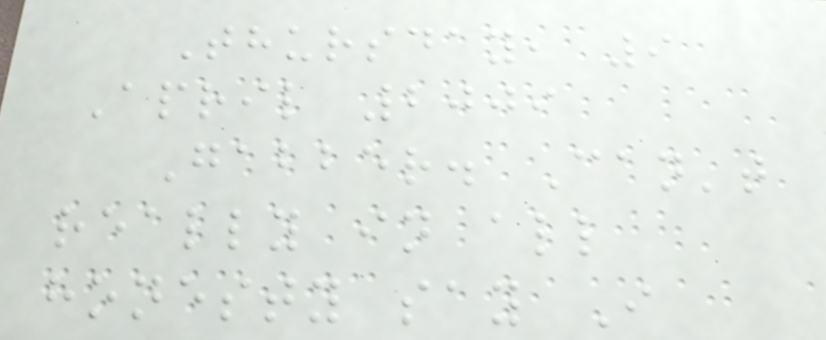Thursday, 9
April 2009
Gabber. Can't
really in all
honesty say I
